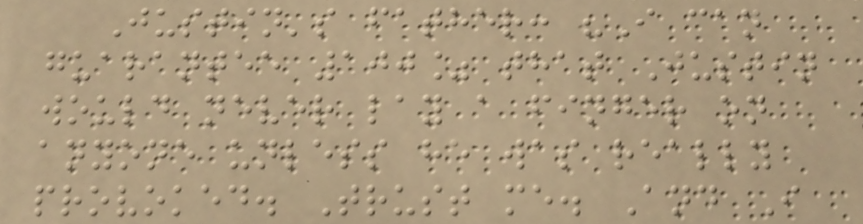Justin's father: "I can
guarantee 100% that Justin
would never lay a finger on
anyone unless he was really
provoked. Trust me. And I
